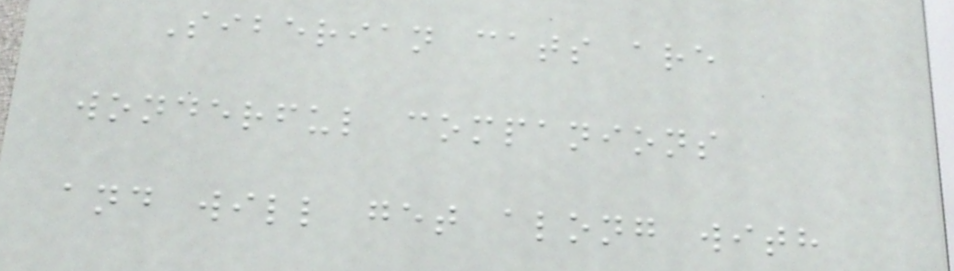Siberian cats are
wonderful companions
and will get along with
